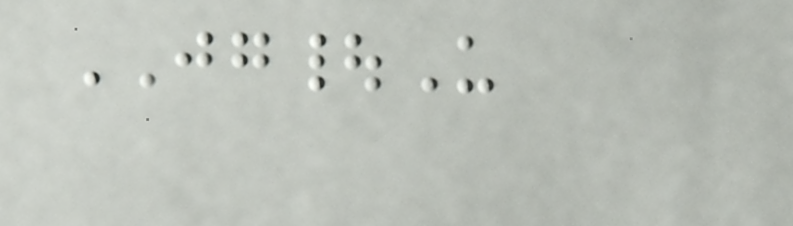JG|U
